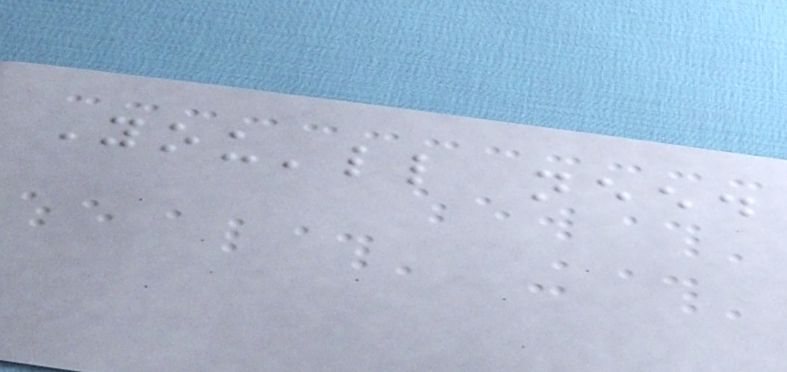You'll need
